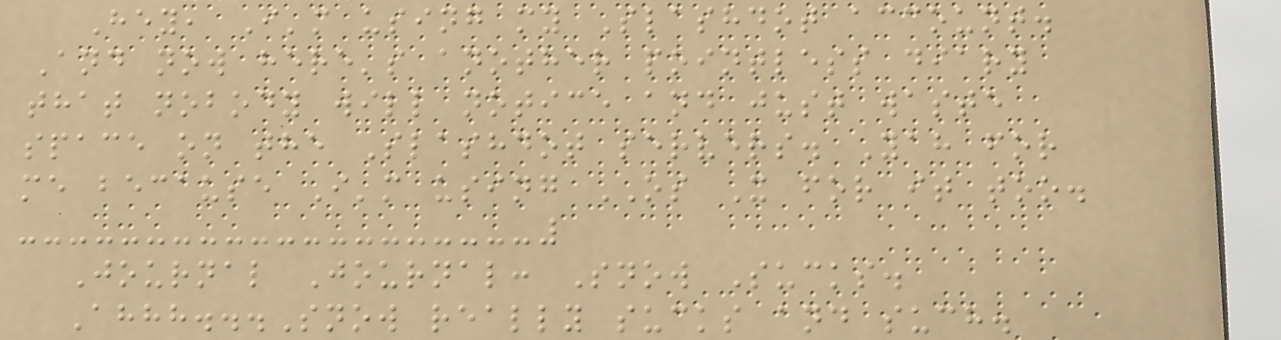Hey, I'm using my Slashdot account.
And now here's another pointless diary
that nobody will notice and just waste
space on the Slashdot servers. Yah for
me because I'm using OS X for it too.
Journal Journal: Snow Sucks.
Ahhh...Snow really sucks and such.
